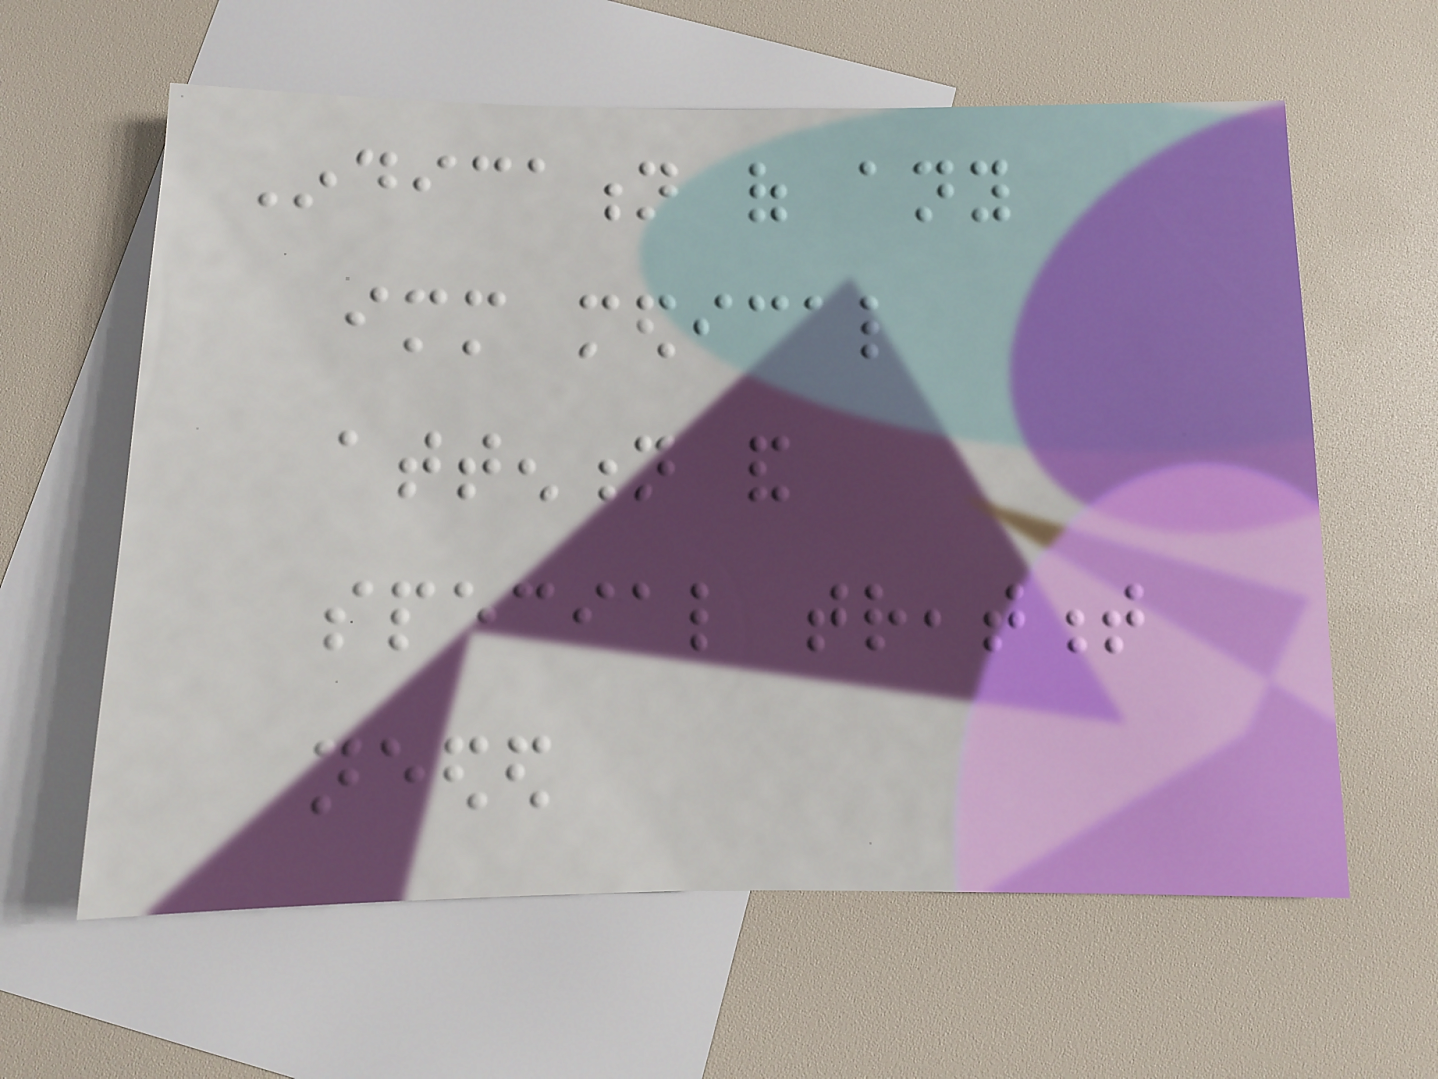Indication of any
immediate medical
attention and
special treatment
needed
